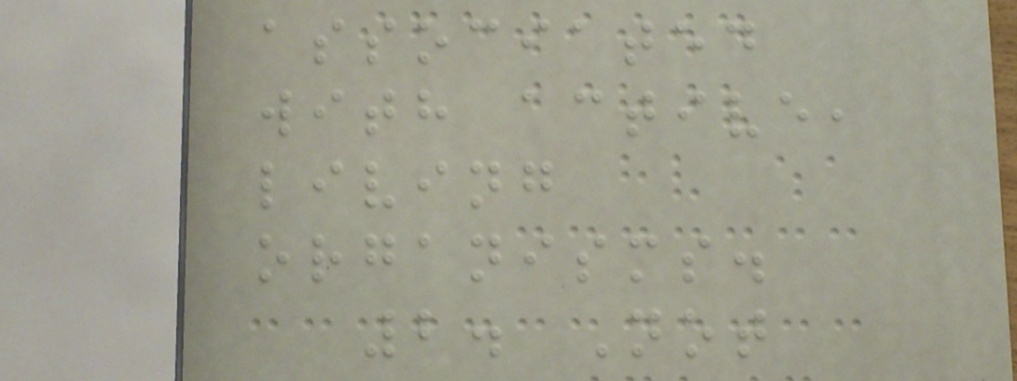associated
with active,
living
organisms.
2. Not
